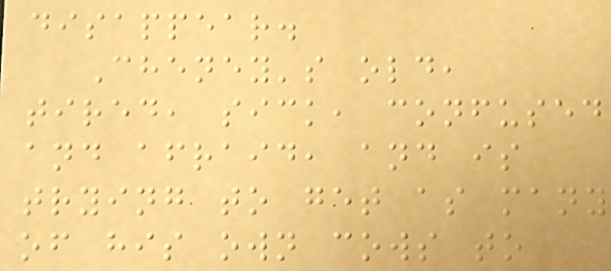disappear.
Cheney's old,
tired, sick, confused
and afraid, and is
trying to get as many
of his own cows to
